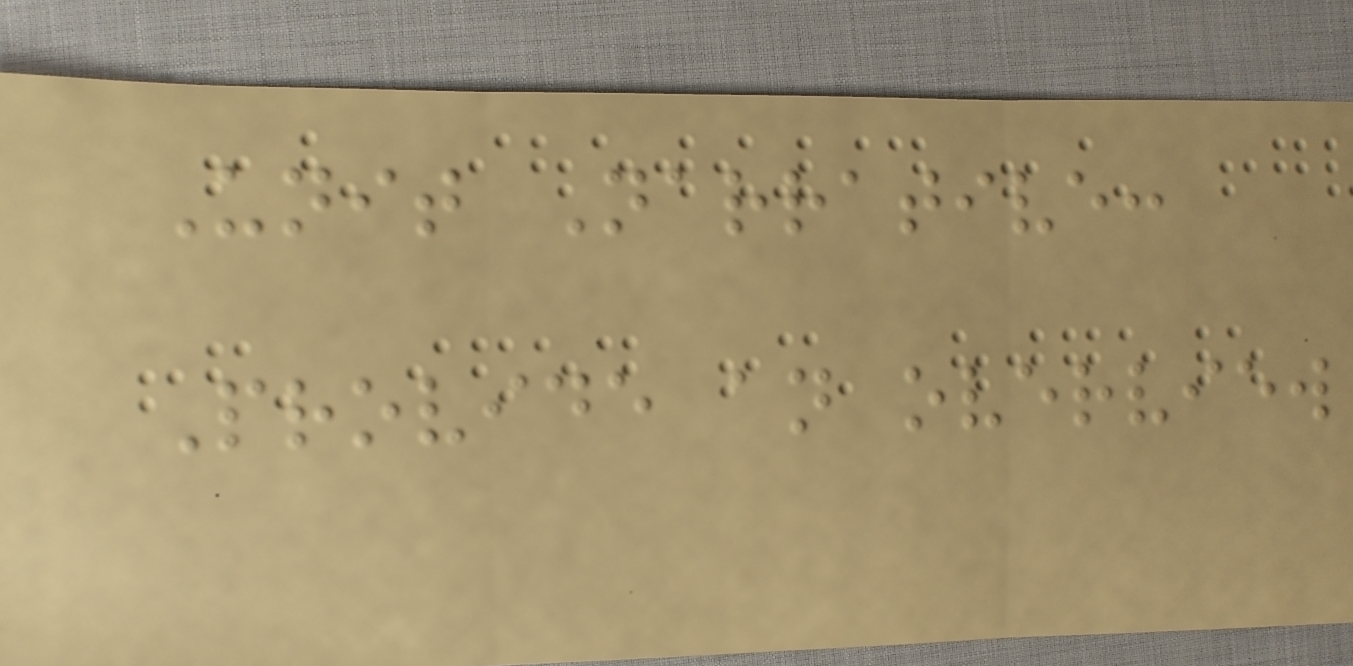Unit Narrative:
Provide an overview
